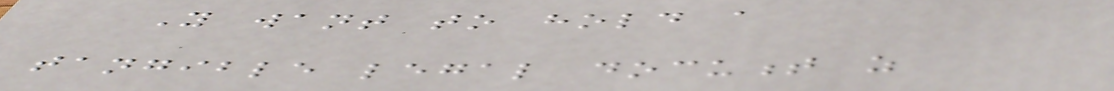You want to hold a
tangible legal document as
